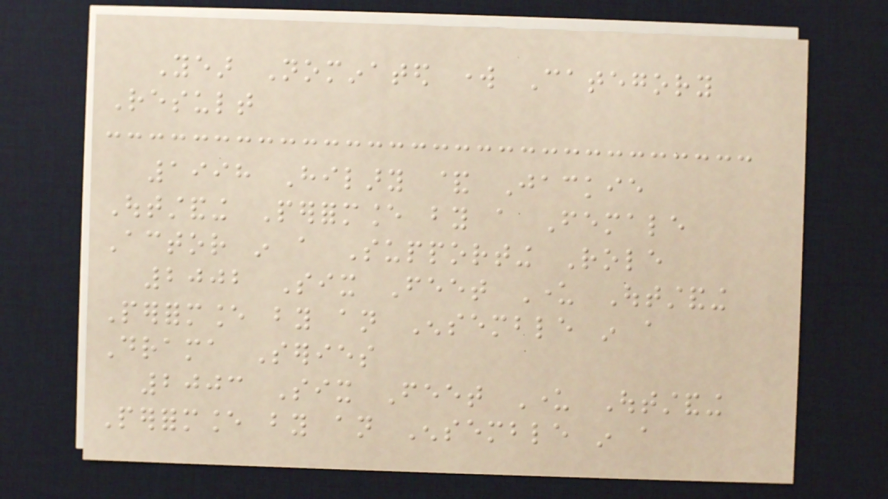Year Nominated work Category
Result
1998 Hilary & Jackie
Outstanding Performance by a Female
Actor in a Supporting Role
2002 Six Feet Under Outstanding
Performance by an Ensemble in a
Drama Series
2003 Six Feet Under Outstanding
Performance by an Ensemble in a
